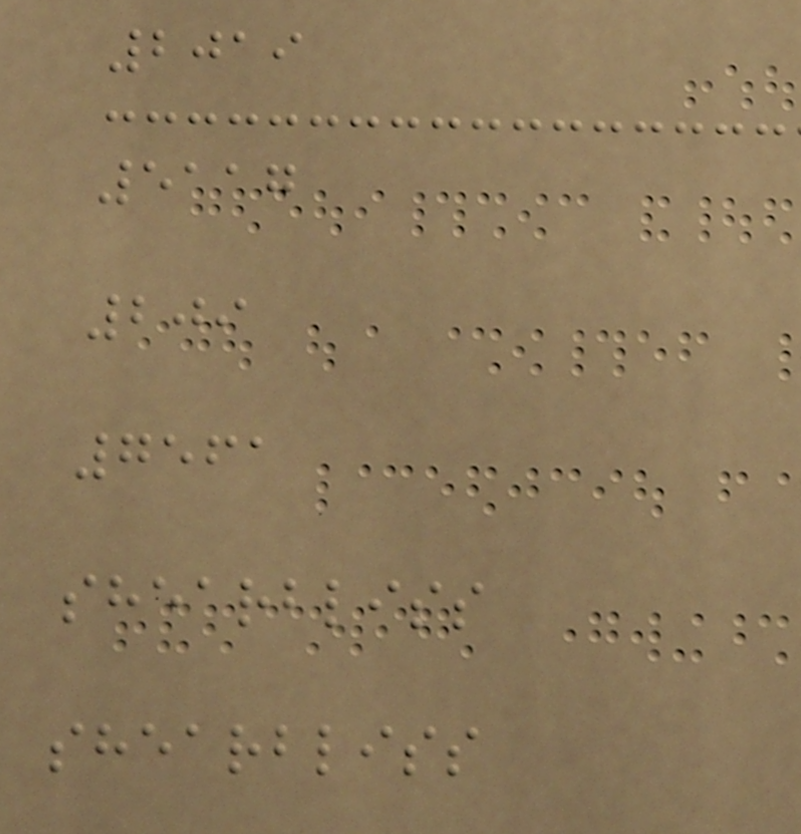2019
5117
209
7561
shearbliss
shearbliss
